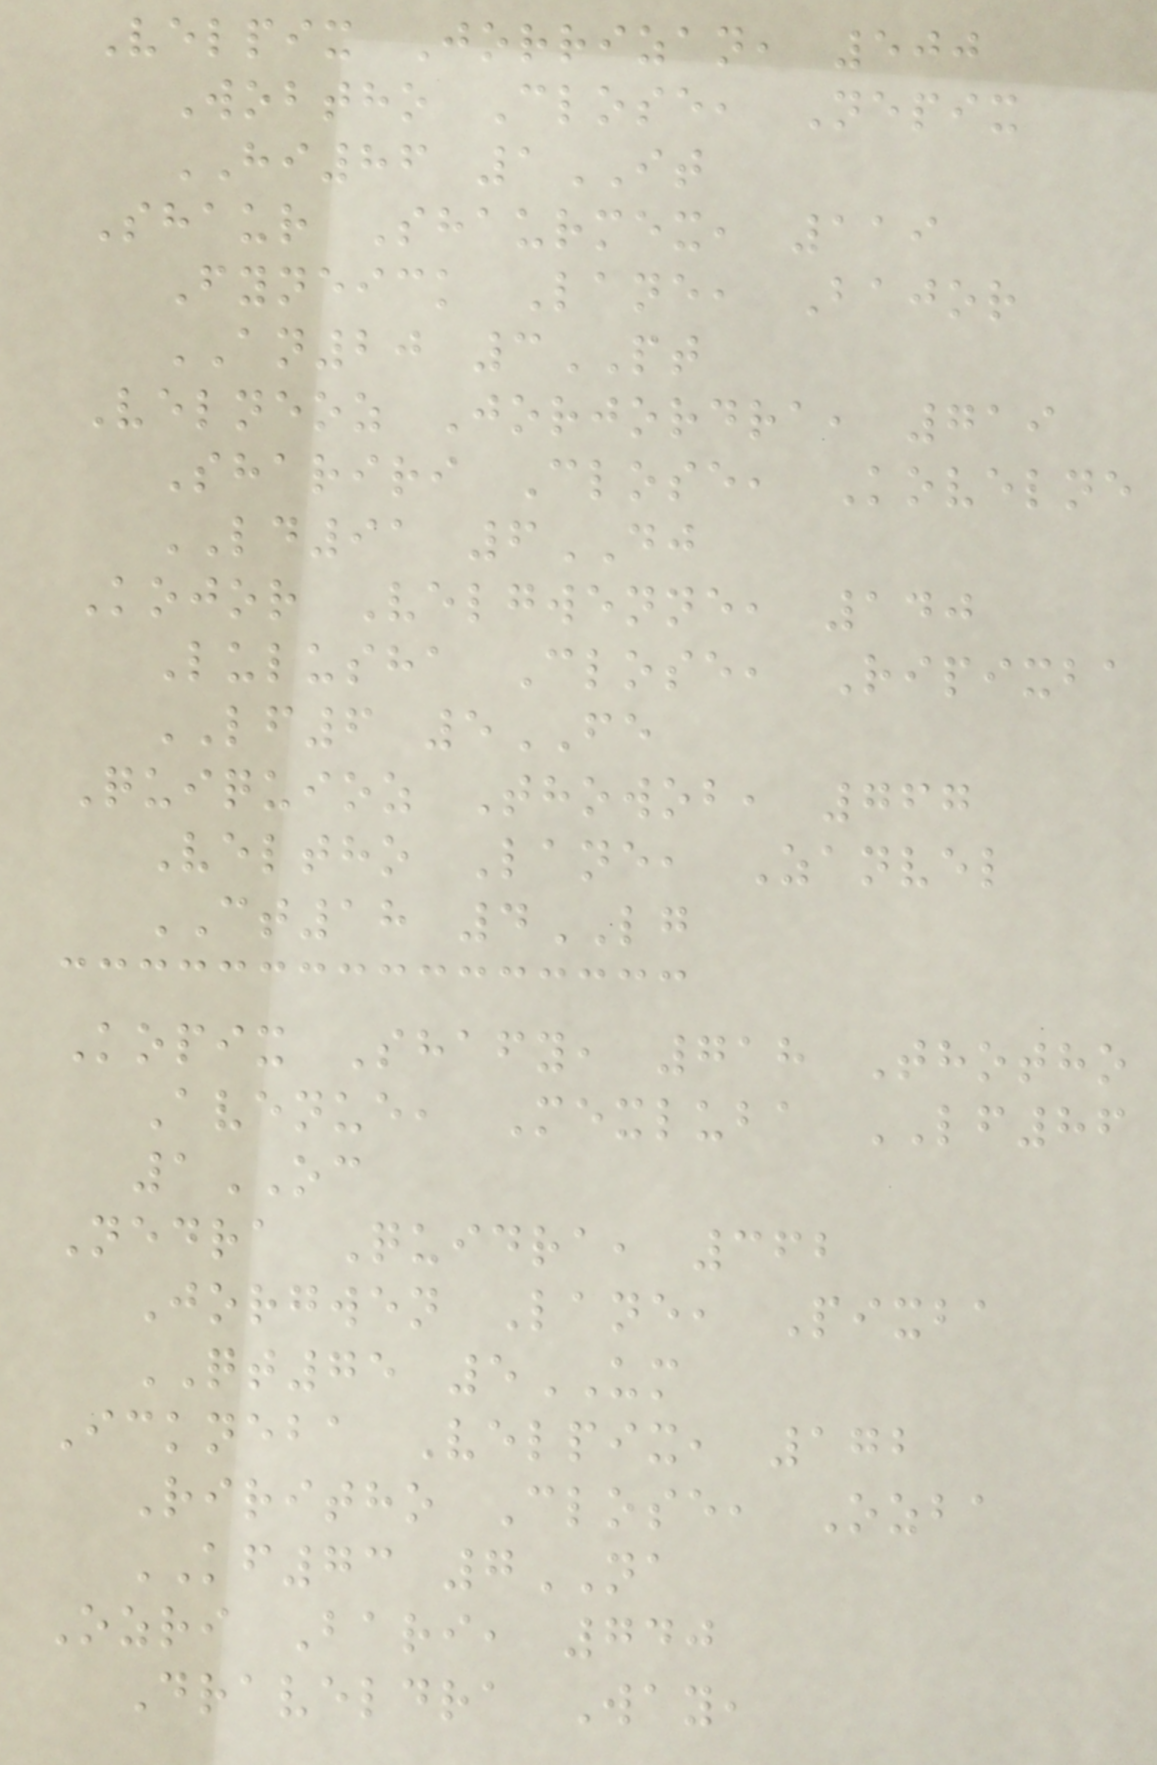Velpix Jorrizan, 500
Wobtho Close, Nepix
HI86 1IT
Shaur Shaurmex, 119
Fyneick Lane, Bajor
AN20 3PT
Velneoz Jorjordra, 719
Shariri Close, Kovelne
LD91 6DJ
Kojor Velgwenne, 140
Lulusha Close, Ripixba
LF6 5FE
Quiquioz Thowob, 767
Veltho Lane, Zanvel
CT18 4LG
Kopix Shafy, 718 Thotho
Avenue, Mexluba LF86
1OC
Nedra Quidra, 362
Jorgwen Lane, Pixba
QT75 5UM
Ickneba Velpix, 172
Riritho Close, Ozba
KF73 7NA
Ozri Bari, 740
Draveldra Way,
